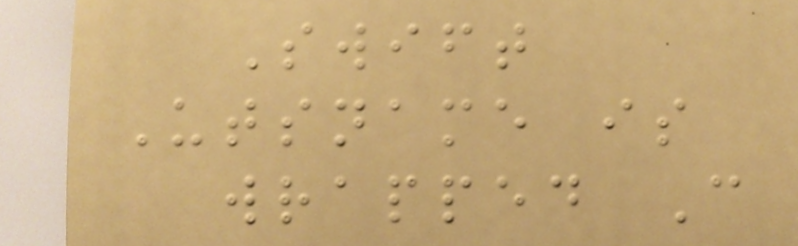Swift
Utsname is
wrapped C
